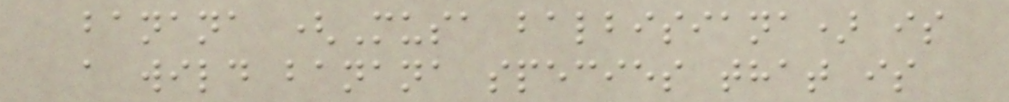banana (Musa balbisiana) is
a wild banana species that is
